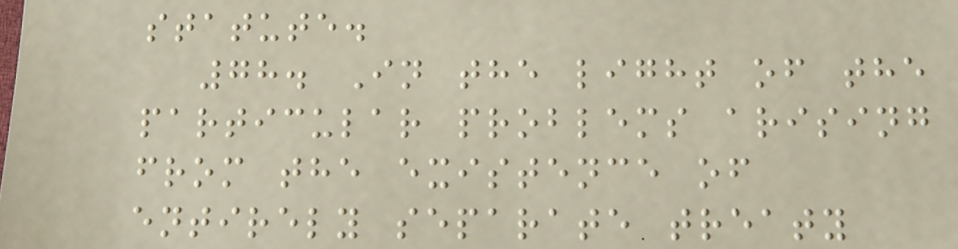statute.
78. In the light of the
particular problems arising
from the existence of
entirely separate treaty
